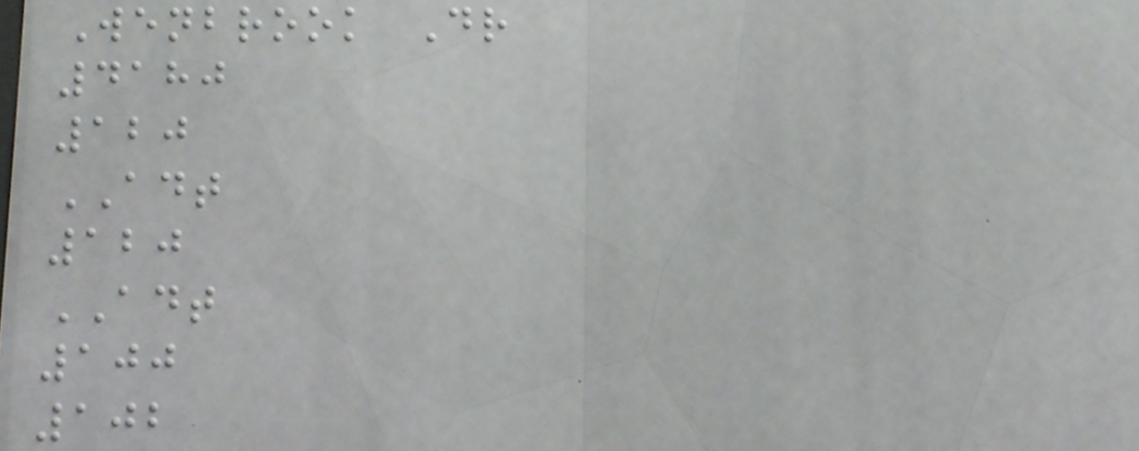Wenbrook Dr
4180
120
ADT
120
ADT
100
102
